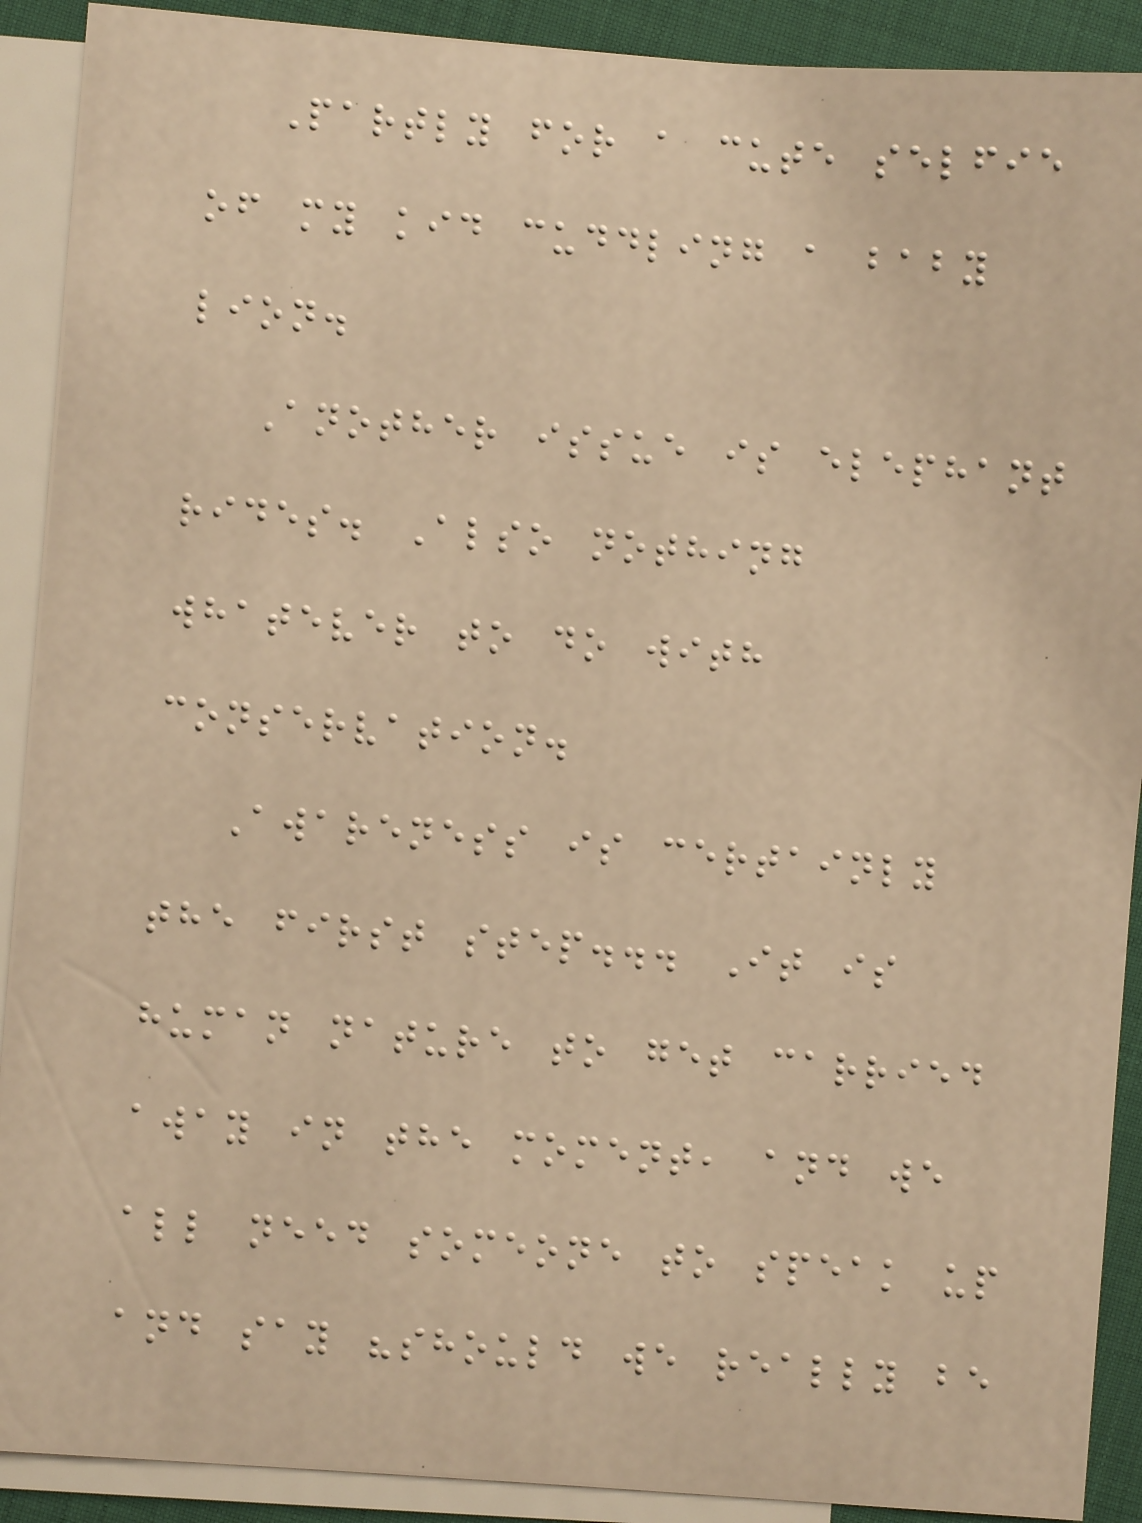Partly for a cute selfie
of my kid cuddling a baby
lion.
Another issue is elephant
rides. Also nothing
whatever to do with
conservation.
Awareness is certainly
the first step... It is
human nature to get carried
away in the moment, and we
all need someone to speak up
and say "should we really be
